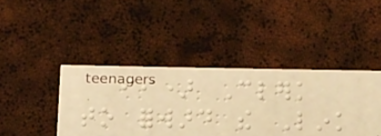ii) Clerk
to forward the Link
